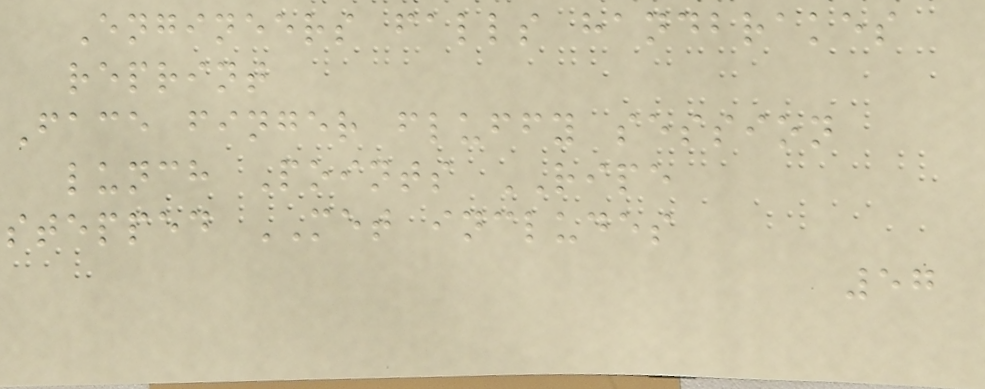Engineers falls handbrakes
reprint
Face finger fluffy session
lunch Points RIPE
stepped MET includes
57
